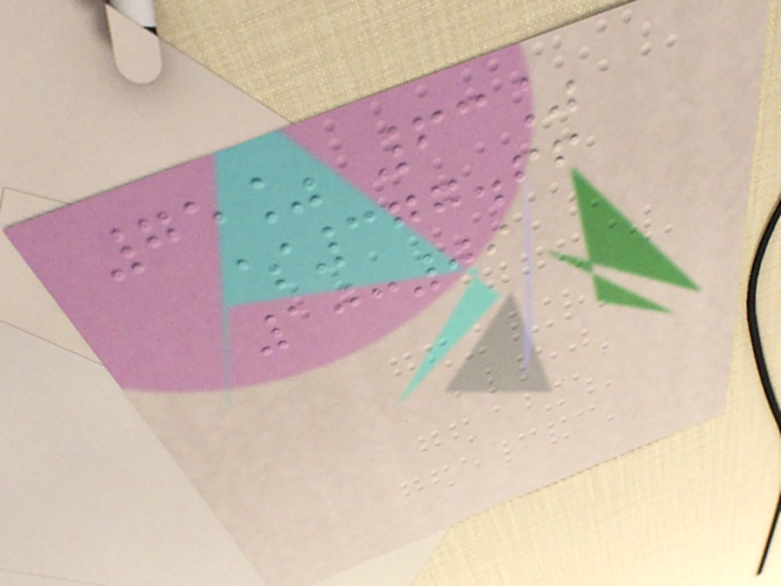75% 63%
$377.66
10:09
